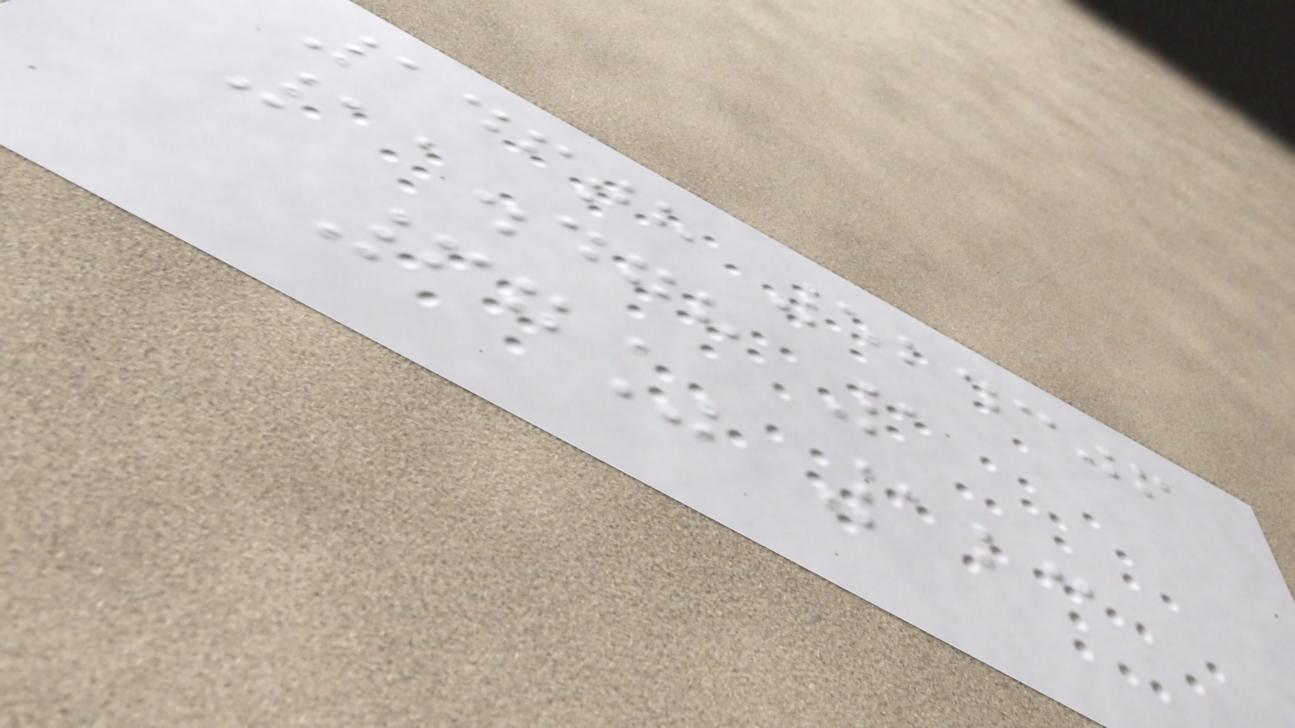146th 524306
11.478 1
67% 123
